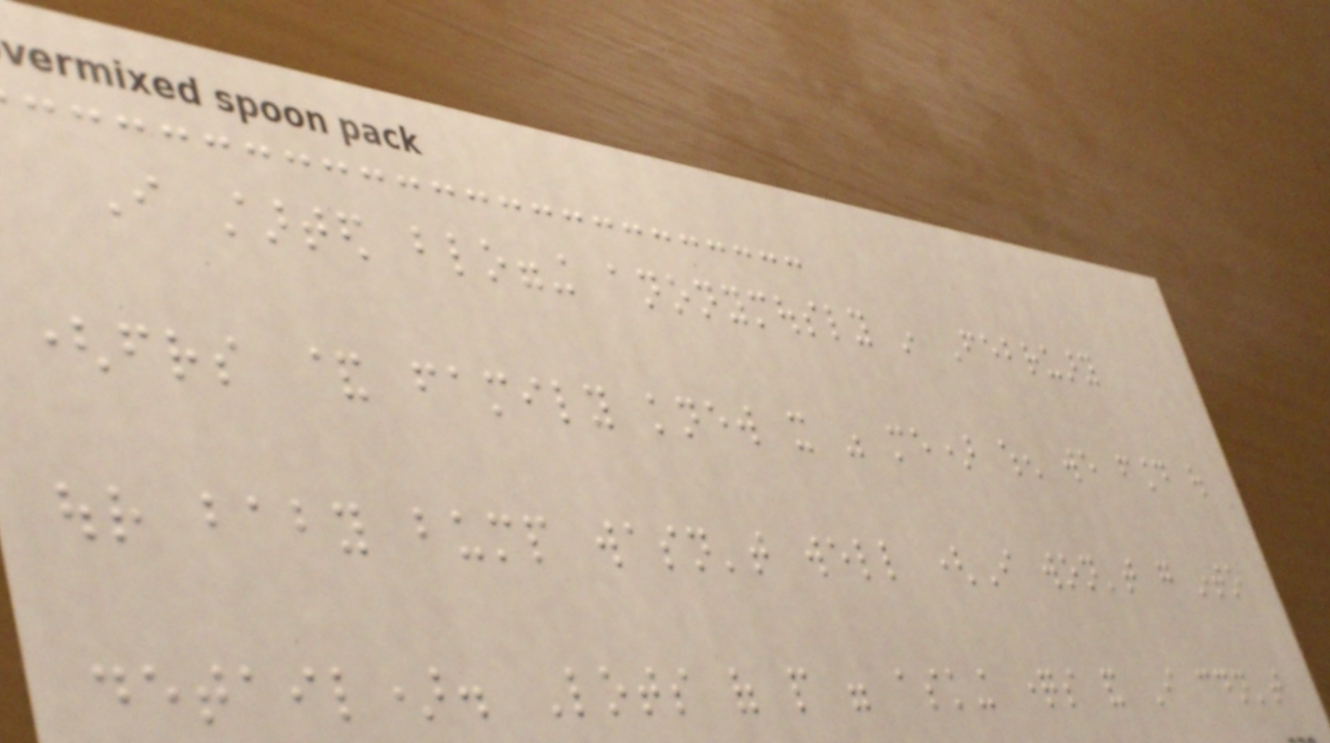I started blogging anonymously in February
(friends & family knew it was me) when we found out
our baby bump wasn't well (I won't go into
detail). Lots of people were asking questions and I couldn't
